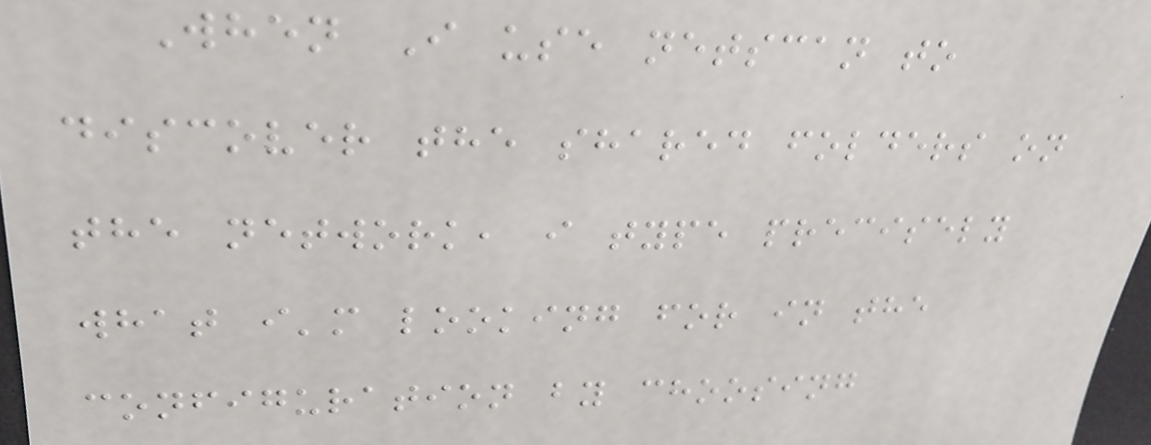When I use netscan to
discover the shared folders on
the network, i type precisely
what i'm looking for in the
configuration by choosing
